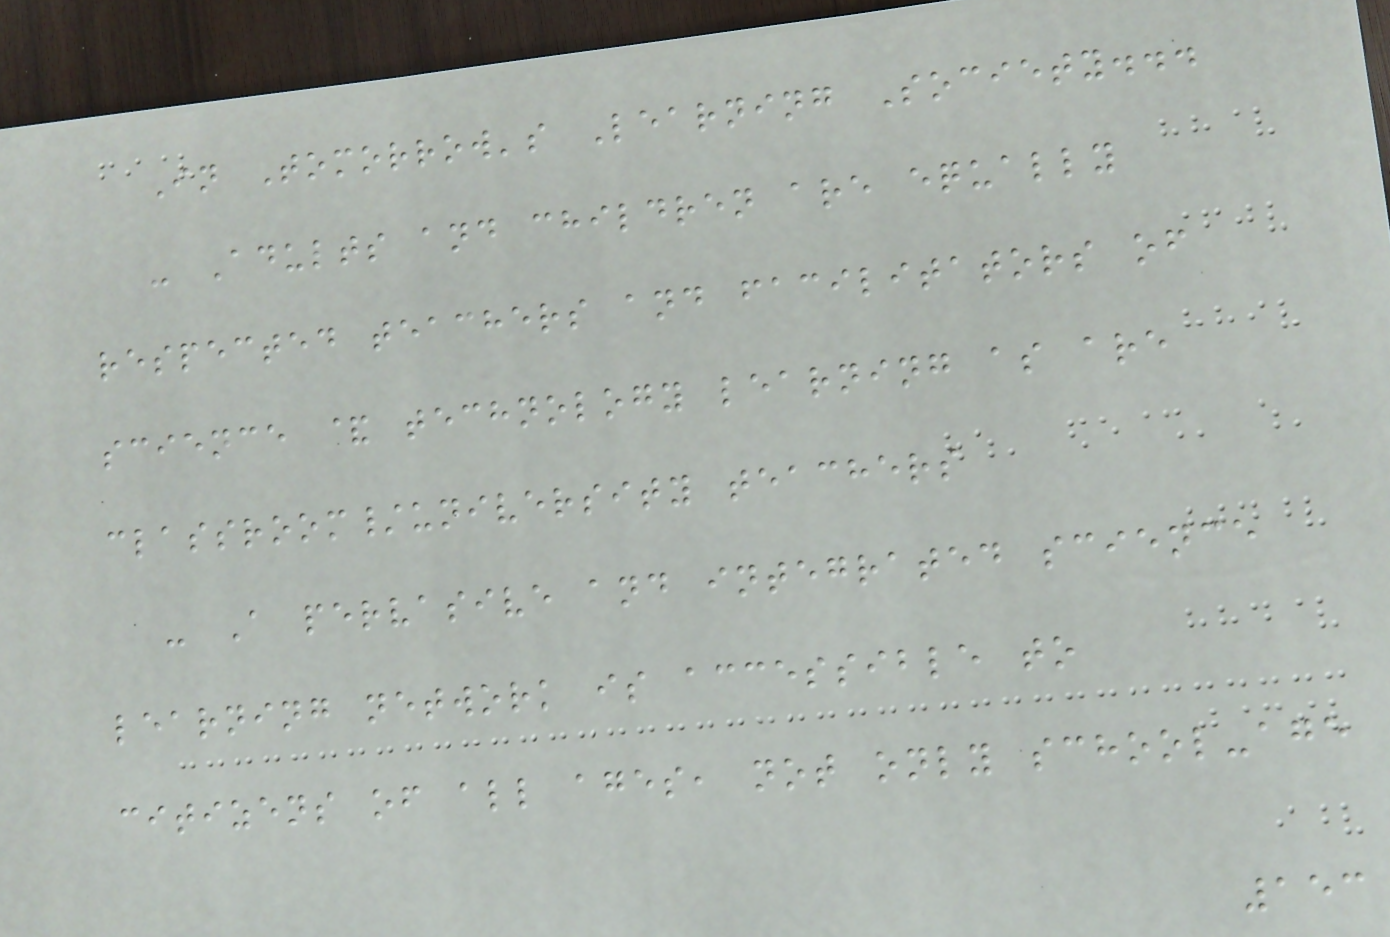In Tomorrow's Learning Society...
- Adults and children are equally
respected teachers and facilitators of
science & technology learning as are
classroom/university teachers
- A pervasive and integrated science
learning network is accessible to
citizens of all ages, not only school-age
153
